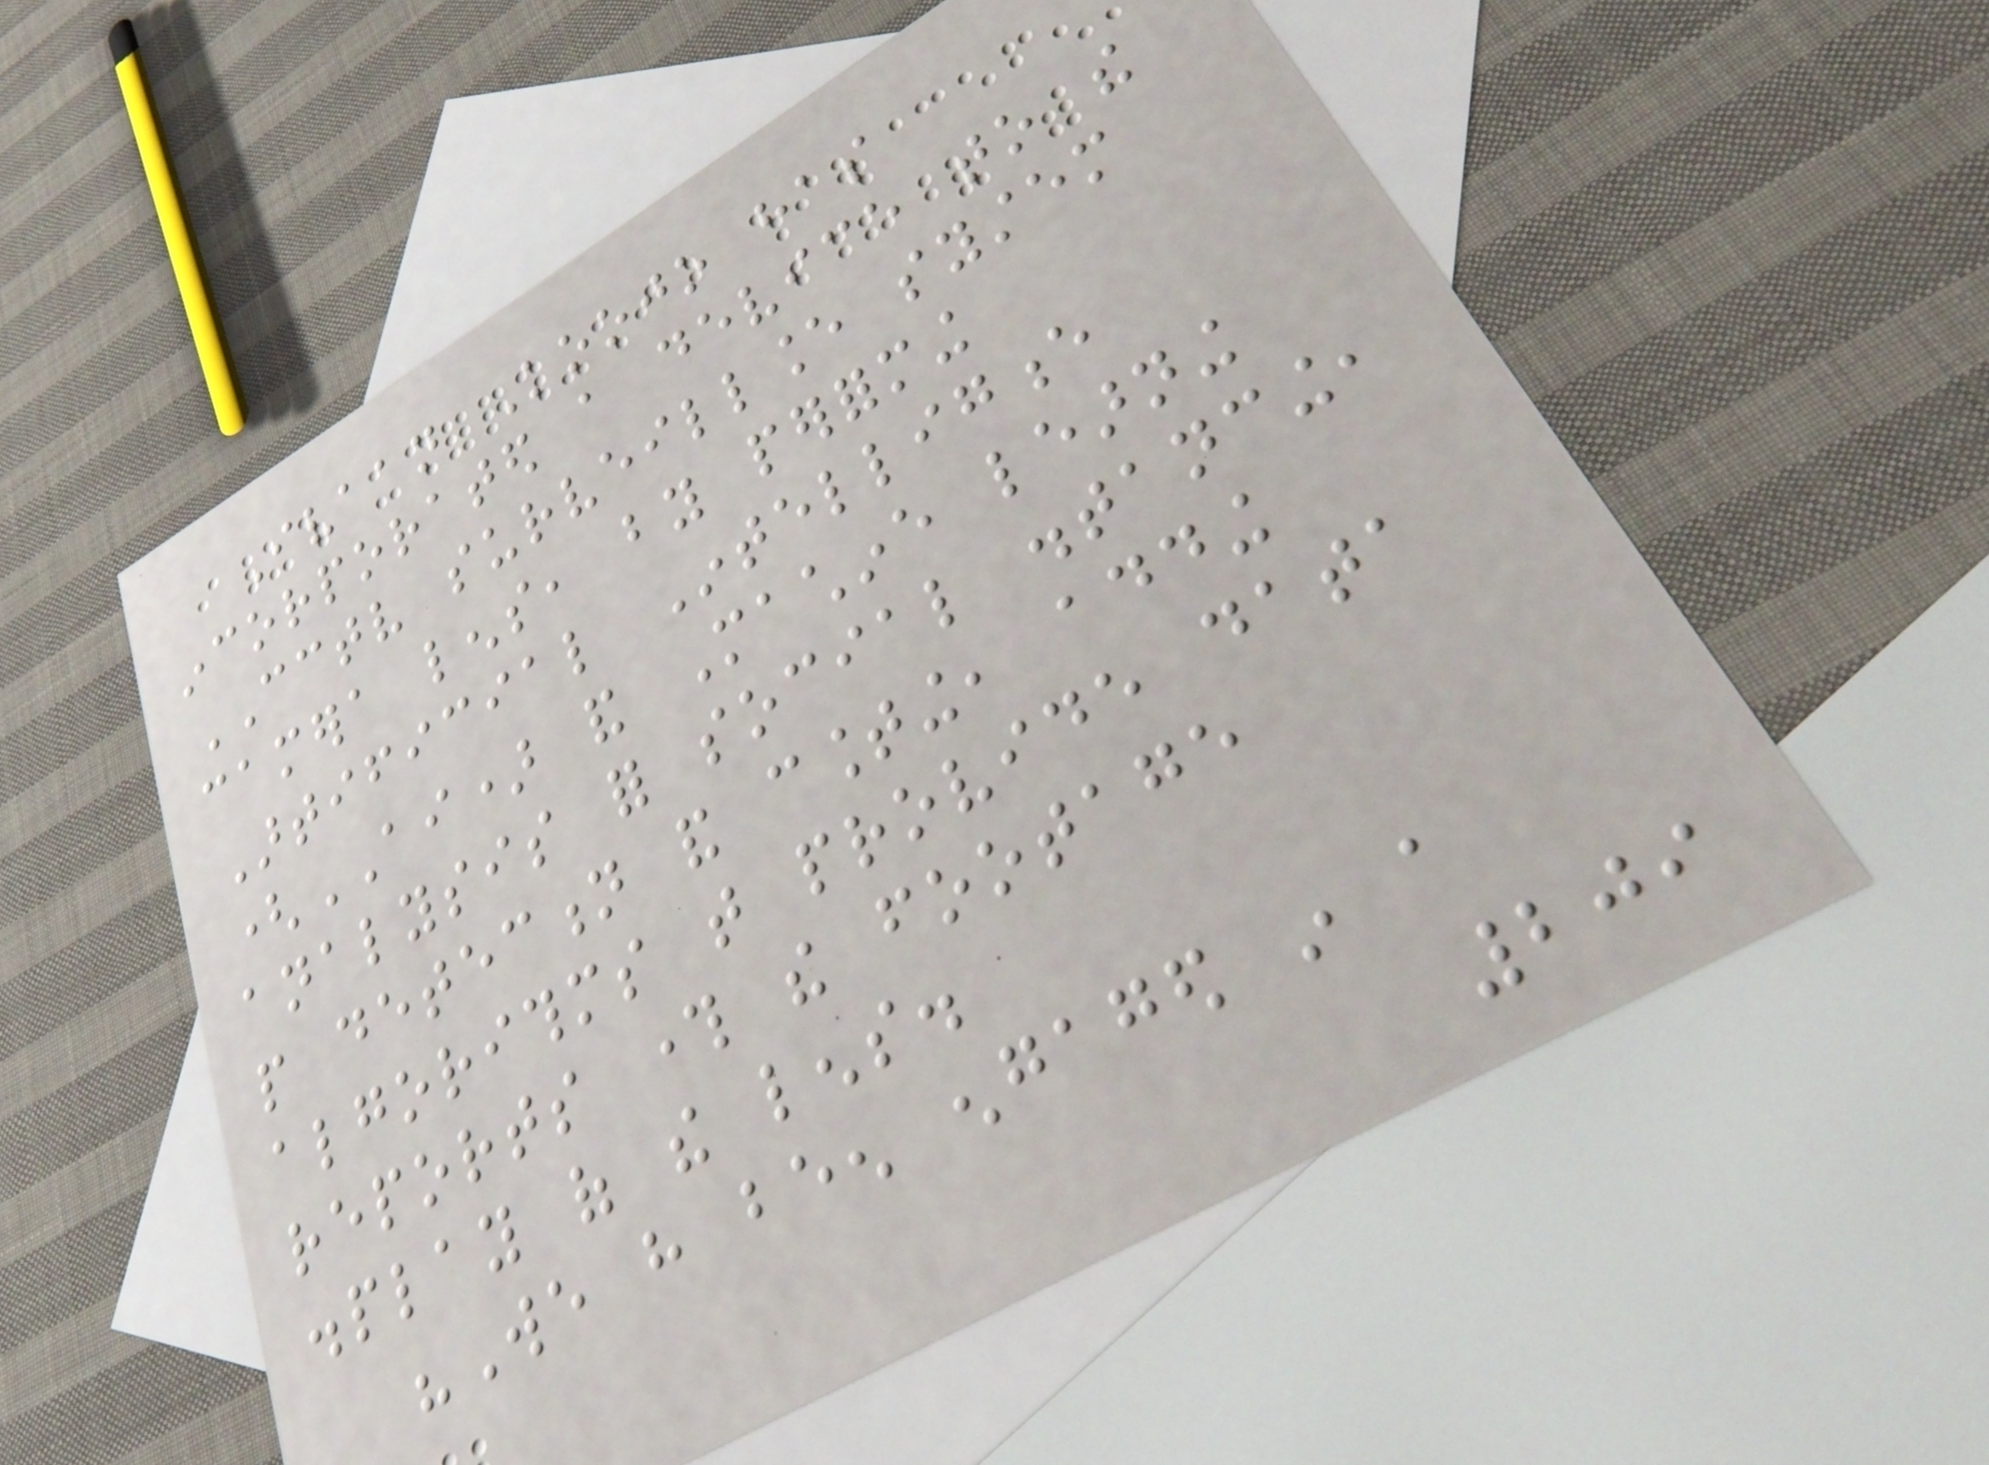Ivaan Koojo has
incorporated a device to the
CCTV surveillance system
camera lens, by performing
Artificial Intelligence
(AI) and Machine learning
analysis for social distancing,
people detection and counting, adding
algorithms that provide data
reports through the footage
display of the lens.
"We have been engaged in a
209
